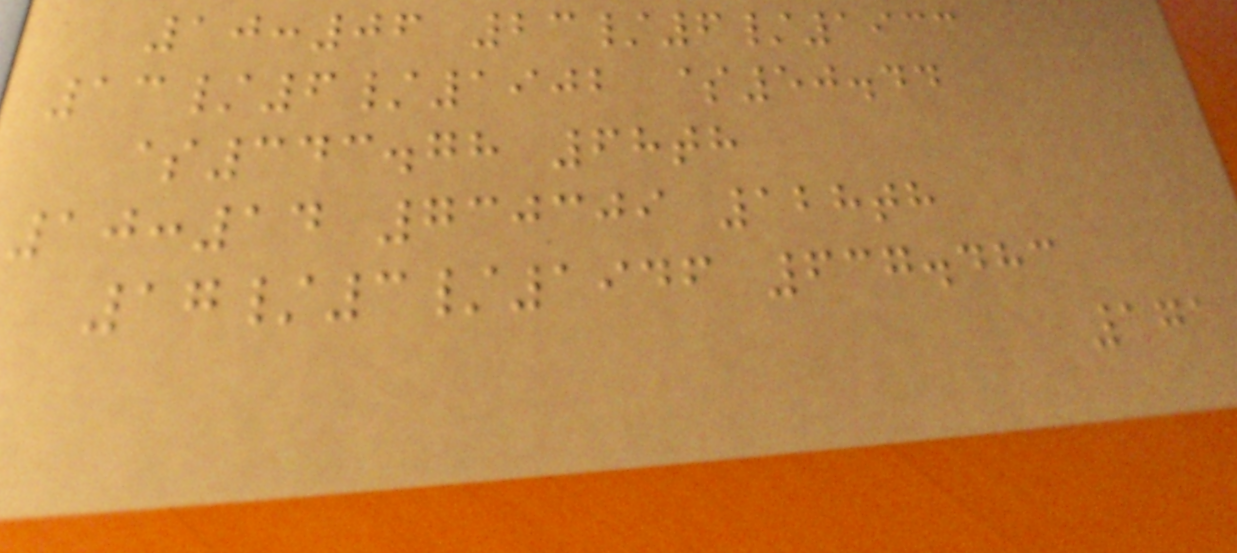10:06 23/6/1933
13/6/1902 $50.44
$343.78 68th
10:14 730309 128th
17/3/1946 637.483
171
